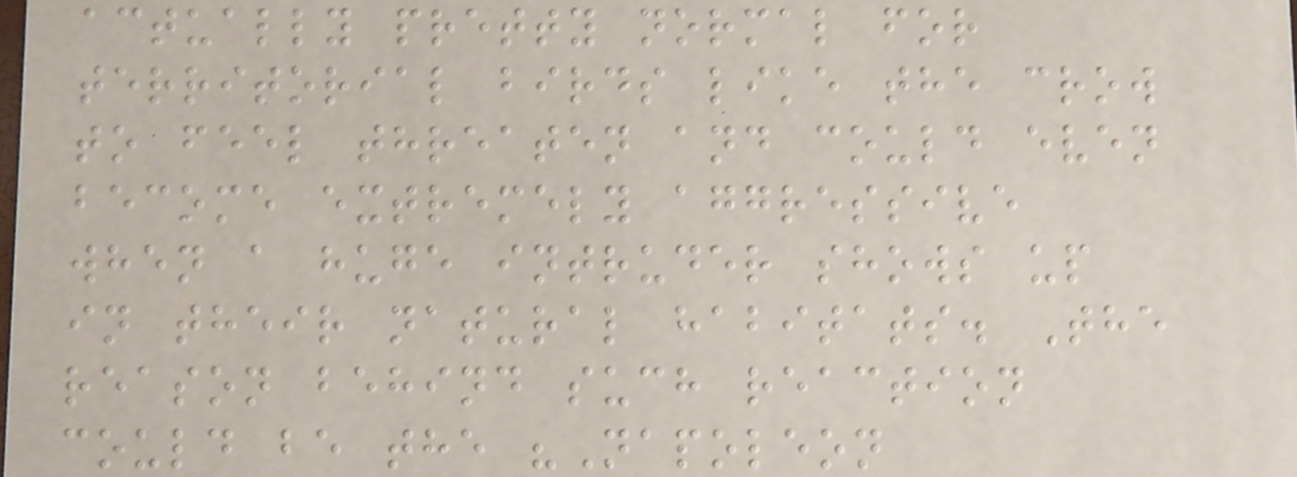actually pretty normal for
territorial birds like the crow
to feel threaten and could even
become extremely aggressive
when a huge intruder shows up
in their natural habitats. The
reason behind such reaction
could be the "Napoleon
